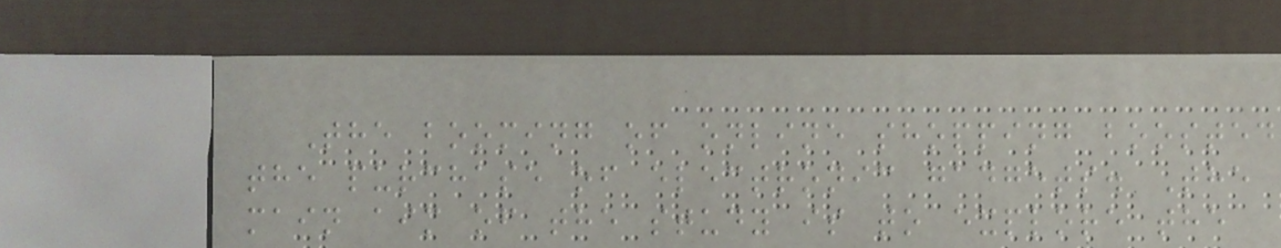The booming of online shopping boosted
the purchase of electronic gadgets. The
main aim of the study is to explore the
